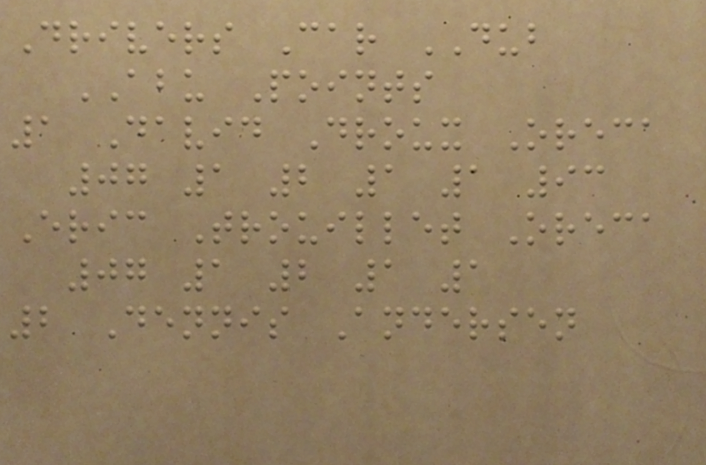Drivers Car DUB
ABU Points
1 David Droux Oreca
07 1 2 1 1 93
Eric Trouillet Oreca
07 1 2 1 1
2 Dennis Andersen
